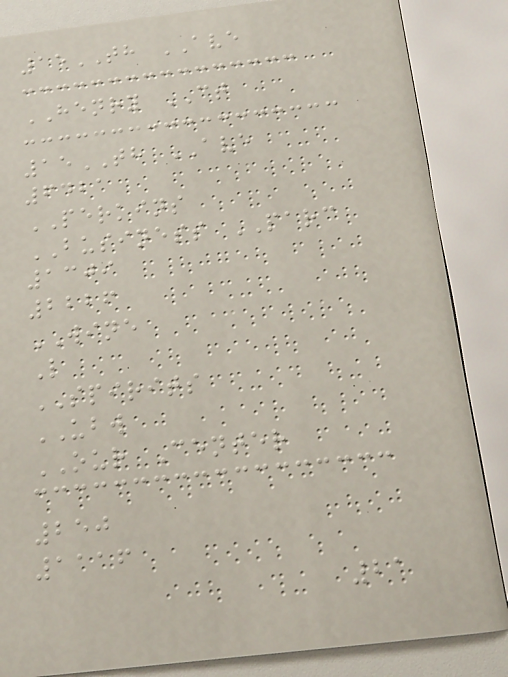15TH AVE
HENRY CT
15TH AVE
6421
PERKINS
BUSINESS PARC
1309
2226
WINE
L
SPIRITS
UBW
OUR Center
250
1116
21
